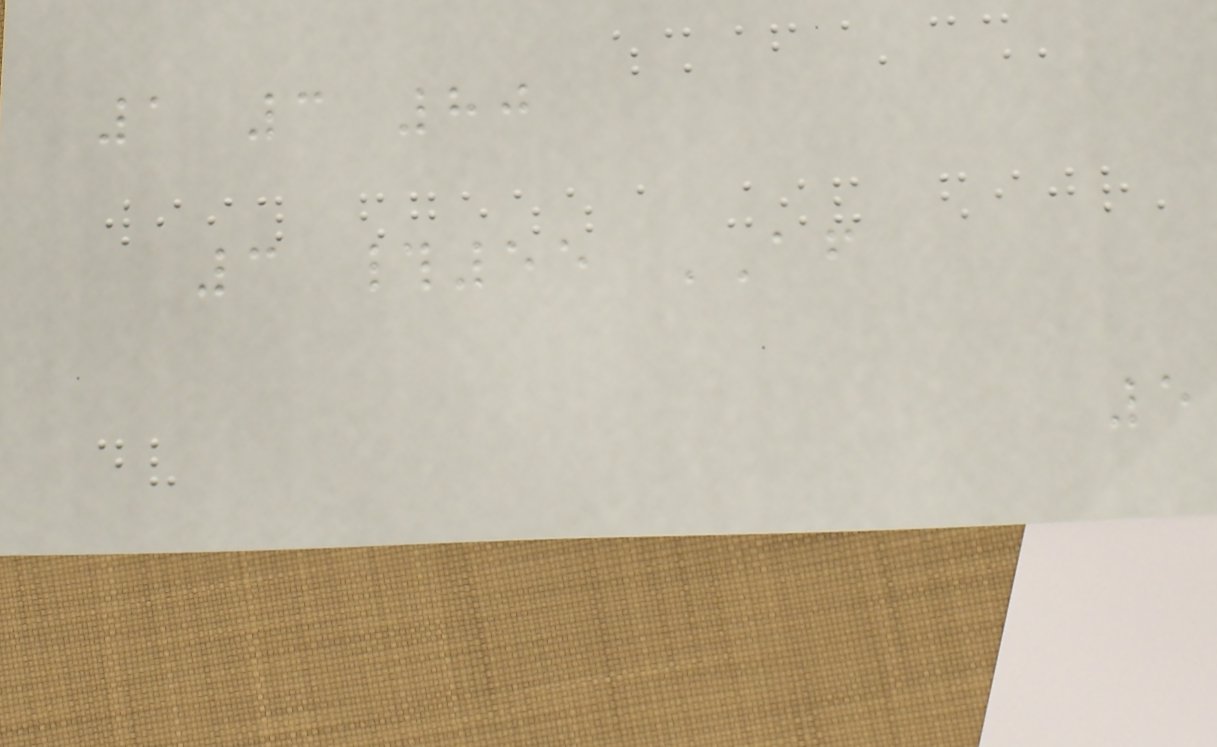1 3 80
3 #55 AF
5
